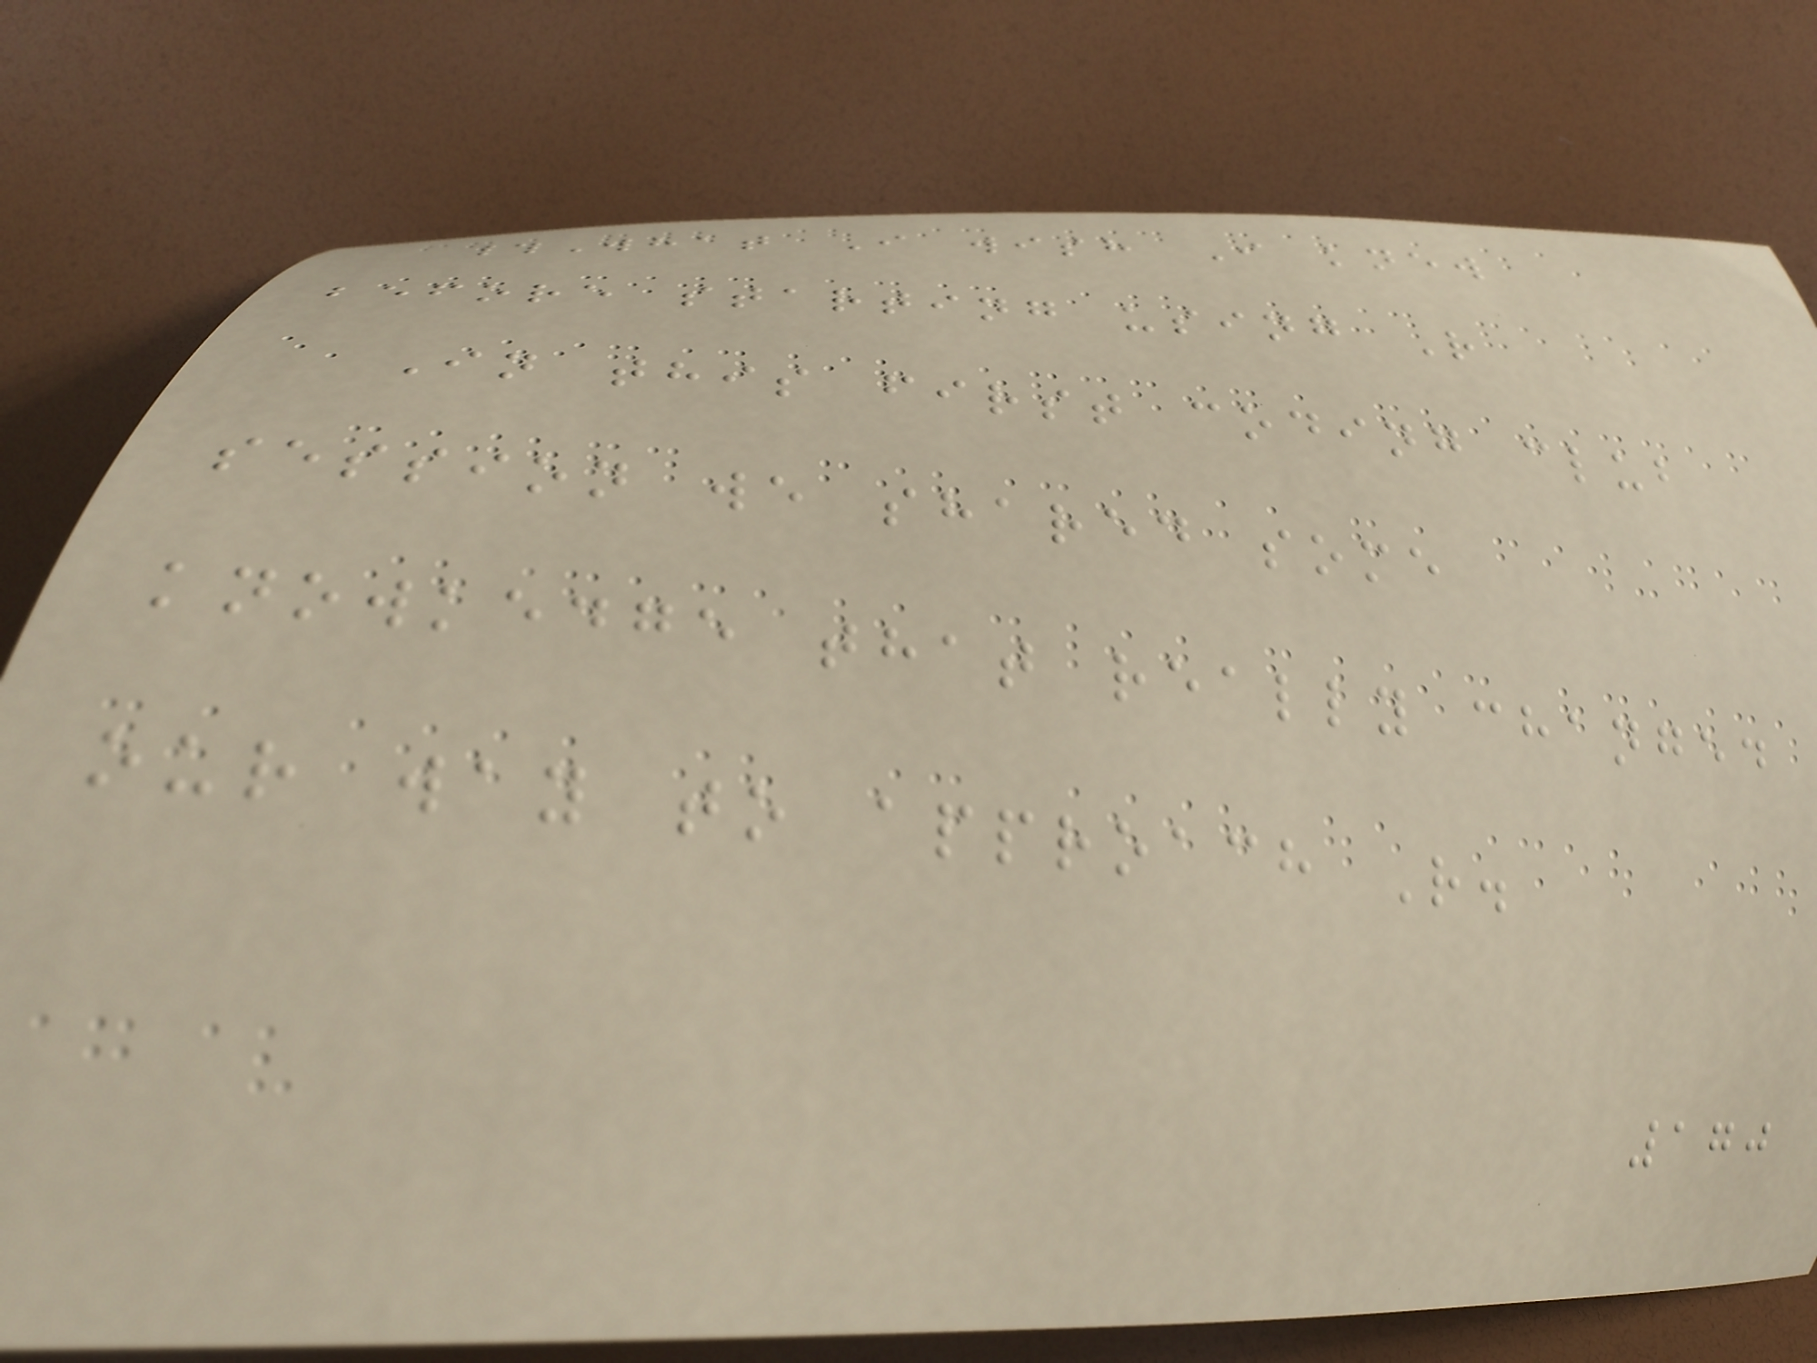#What I wish I knew
before starting using R
In this first coding club
session we shared some
knowkedge that really changed
our way to approach R.
170
